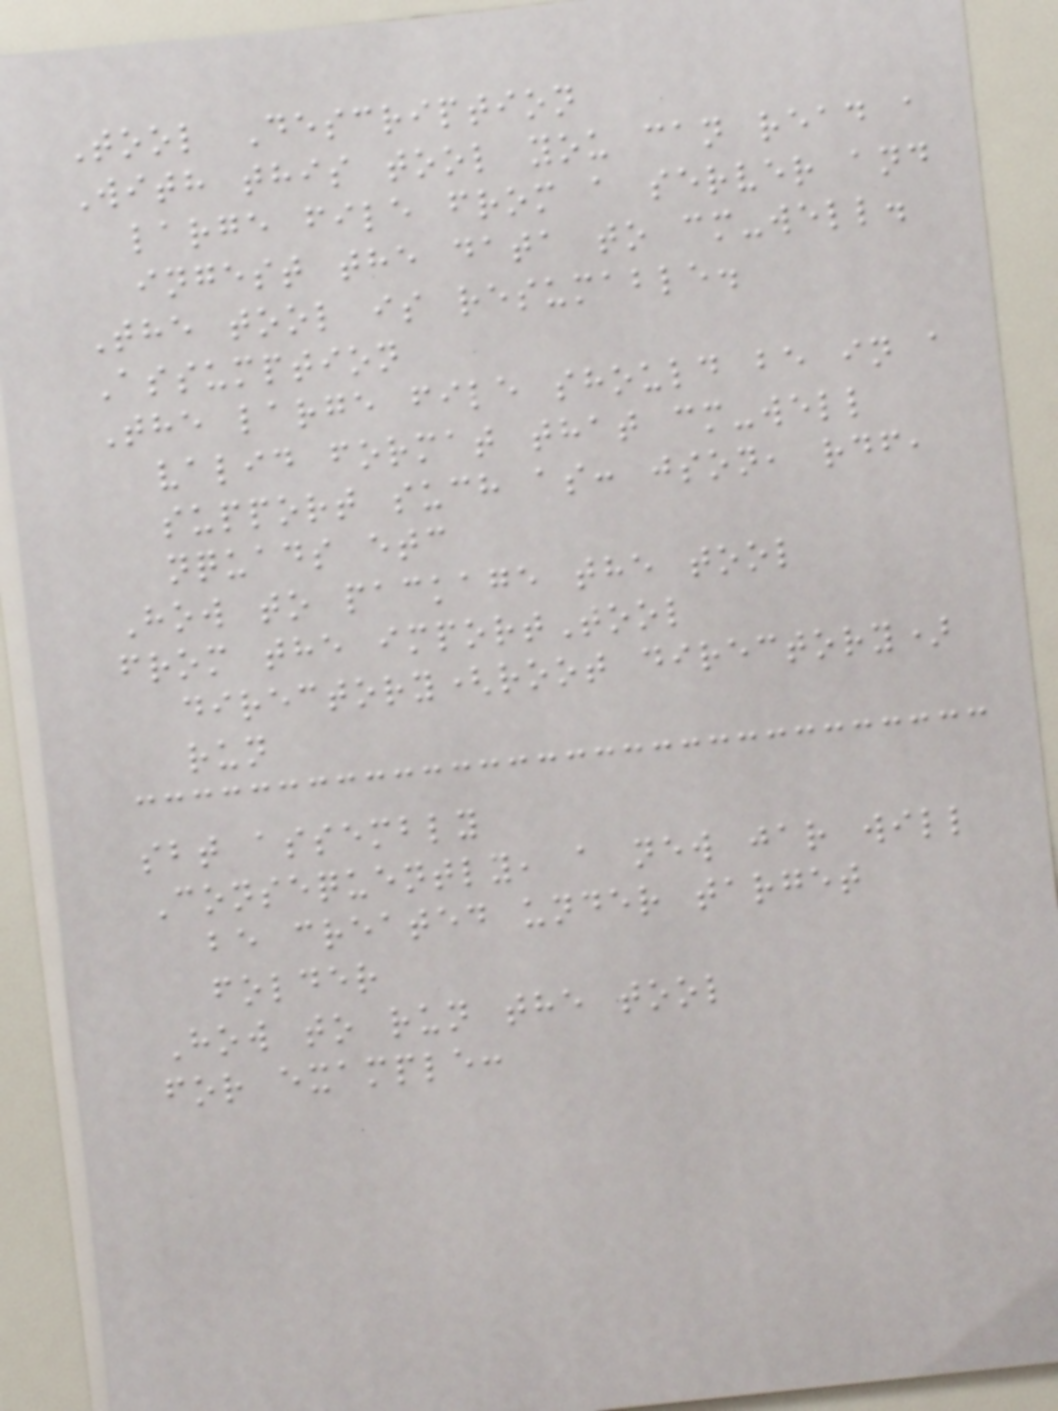Tool Description
With this tool you can read a
large file from a server and
ingest the data to cm-well.
The tool is resumable.
Assumption
The large file should be in a
valid format that cm-well
support such as: json, rdf,
nquads etc
How to package the tool
from the importTool
directory(root directory)
run
sbt assembly
Consequently, a new jar will
be created under target
folder
How to run the tool
for example:
